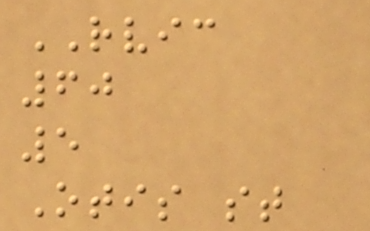RVIC
60
5
Otis st
